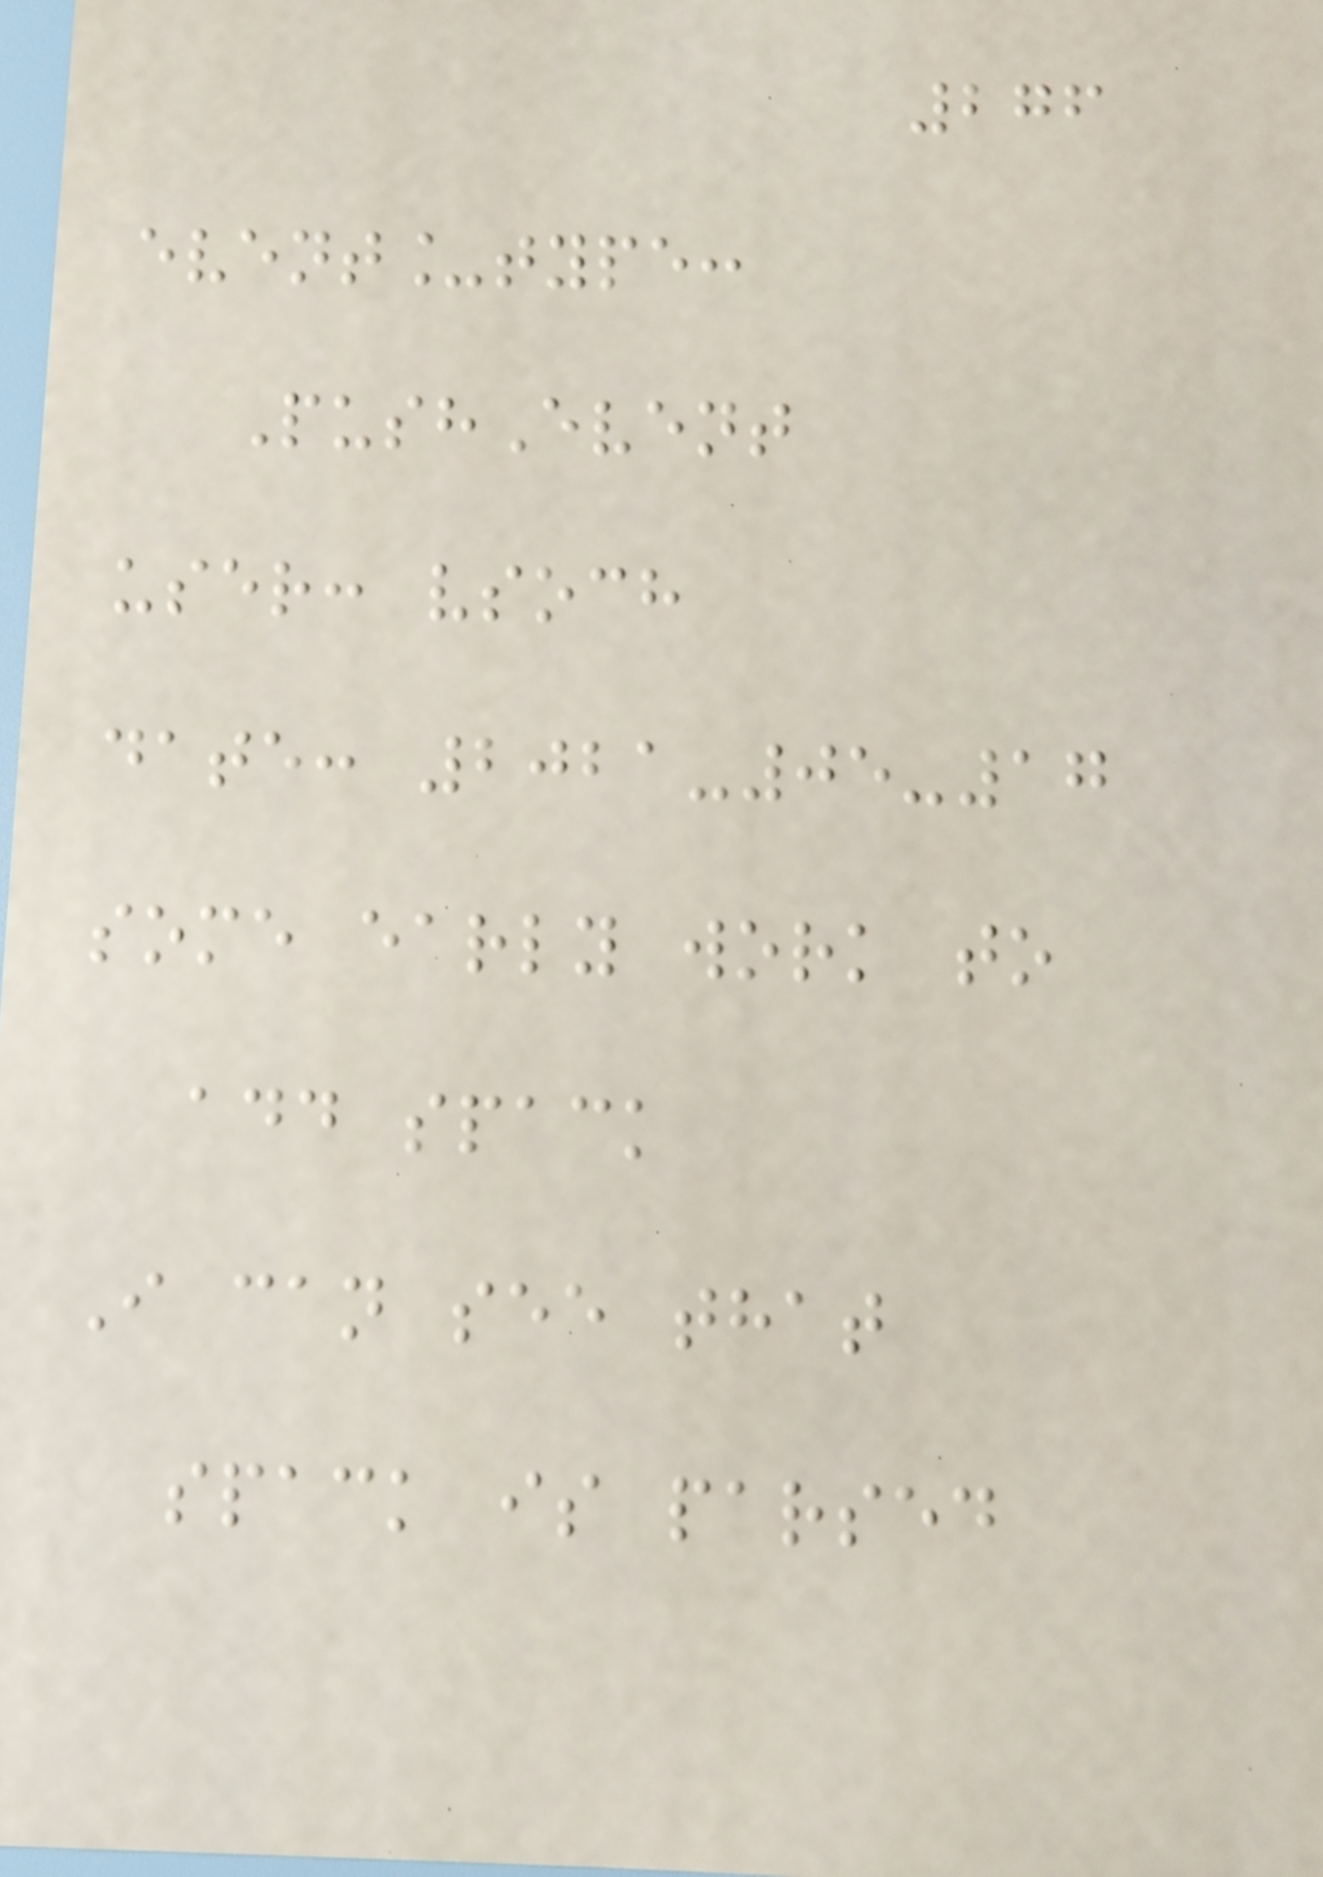276
event_type:
PushEvent
user: vsoch
date: 2021-05-17
some early work to
add spack
I can see that
spack is parsed
